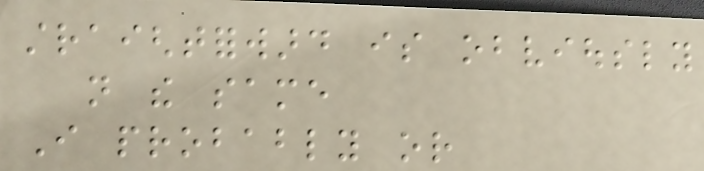straightforward is obviously
not the same
I probably or
